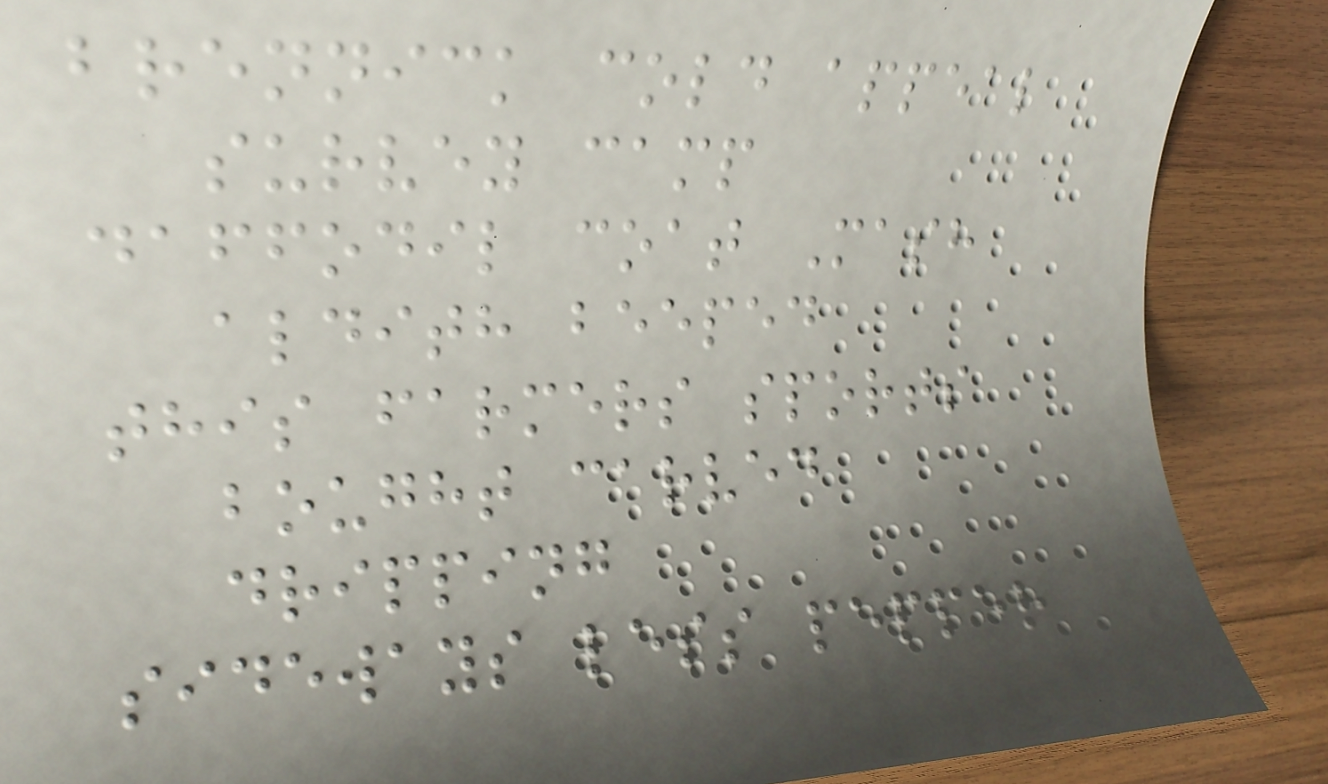brennick cold appeal
survey camp
daffodil coat Mash
aldith beeped
this farmers sports
bought carved
dripping
sideways less pepper
